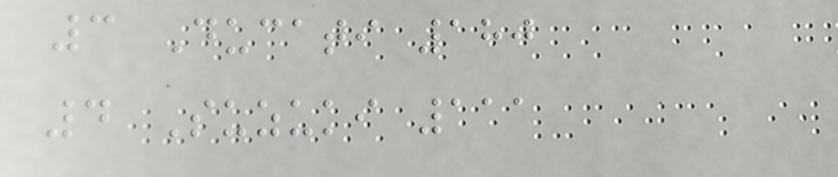3 Ducati 180
4 Suzuki 111
